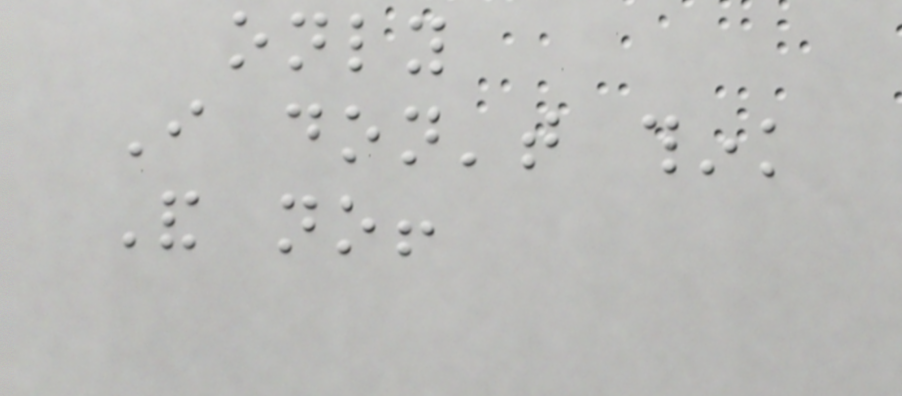only
I don't think
And no!
